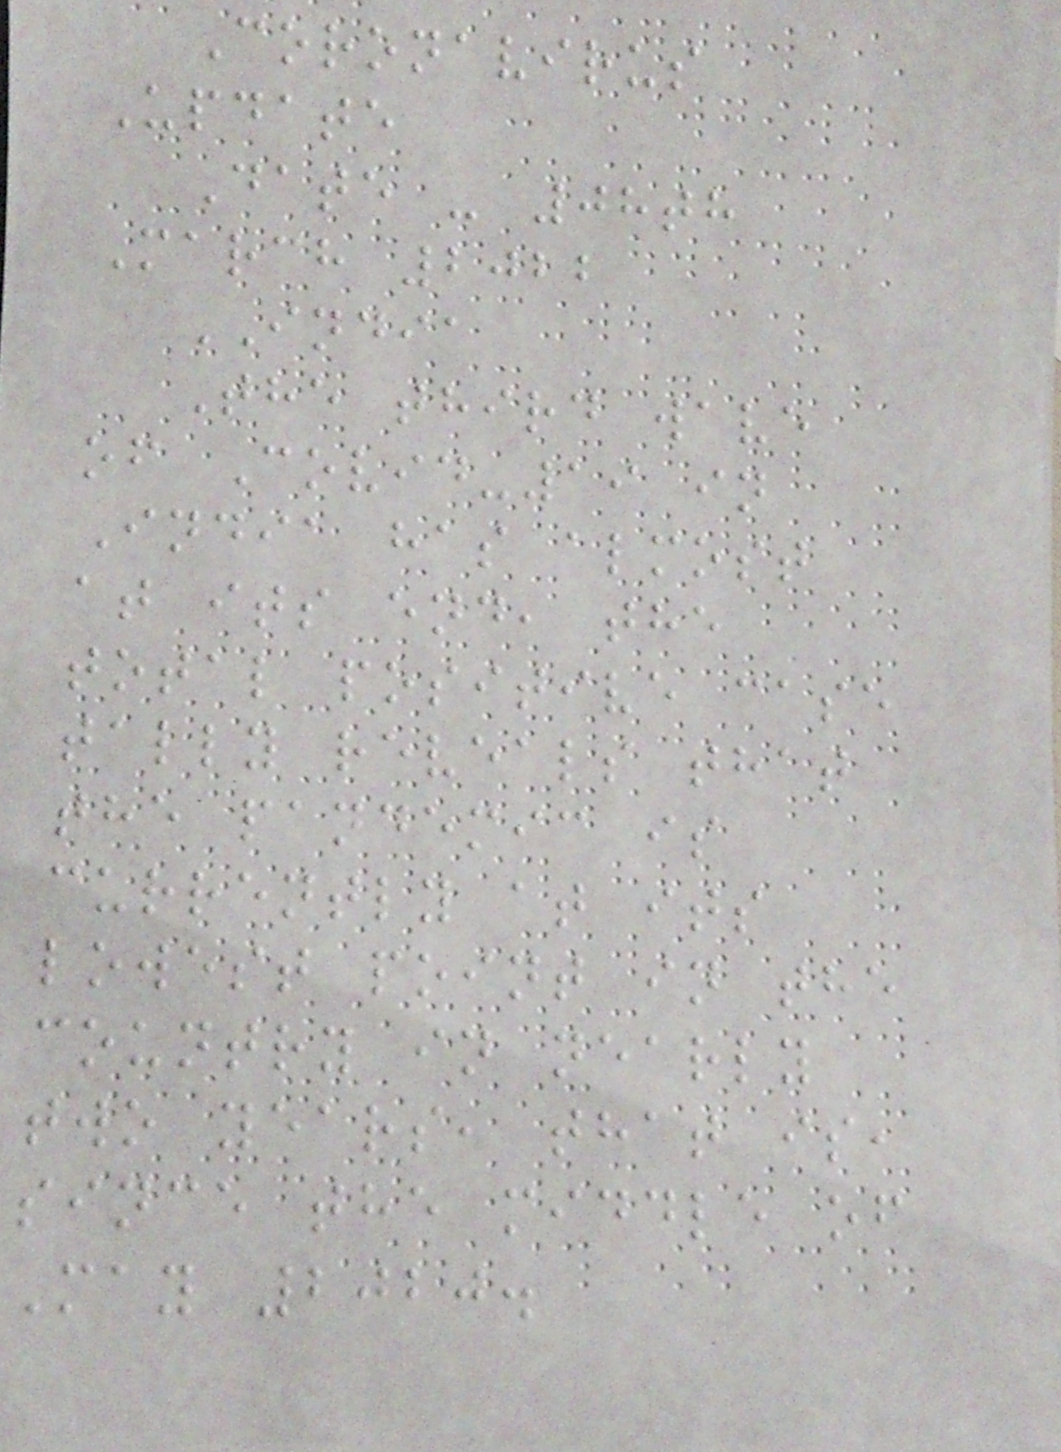Coronavirus
Update
Date - 08th
March 2022
INDIA
The third wave
of Covid-19 in
India has almost
at its end, the
total positive case
tally reveals that
the pandemic is
currently at its
lowest point in the
country in nearly
two years, that is,
since the middle of
May 2020.
